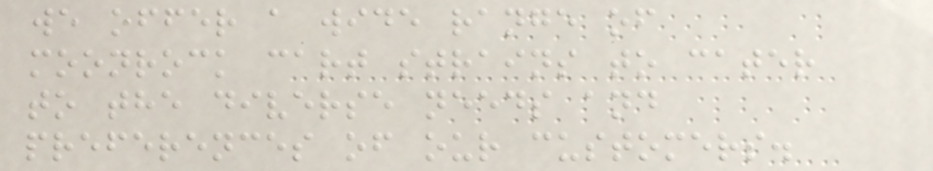we offer a wide range of
moonrock cart strains to cater
to the diverse needs and
preferences of our customers.
